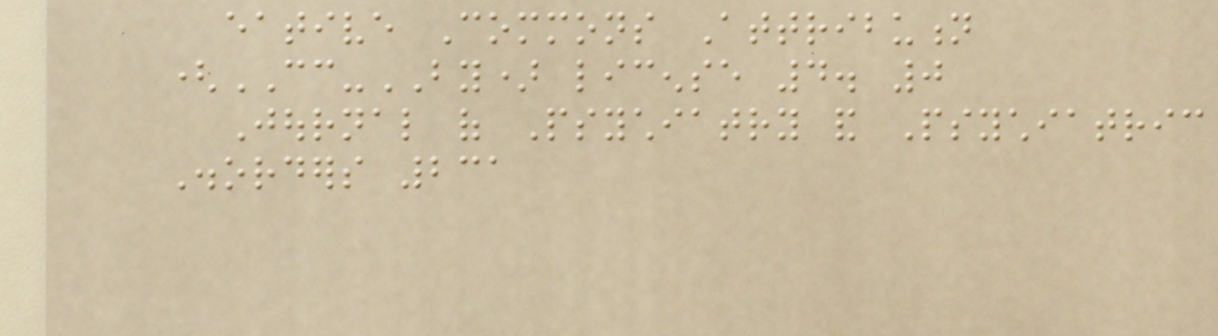eative Commons Attribution
(CC-BY) license 4. 0
Journal of Psychiatry and Psychiatric
Disorders 231
